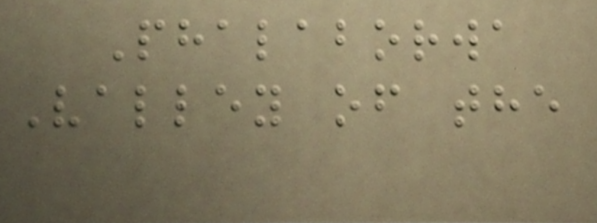Phalaborwa
Valley of the
